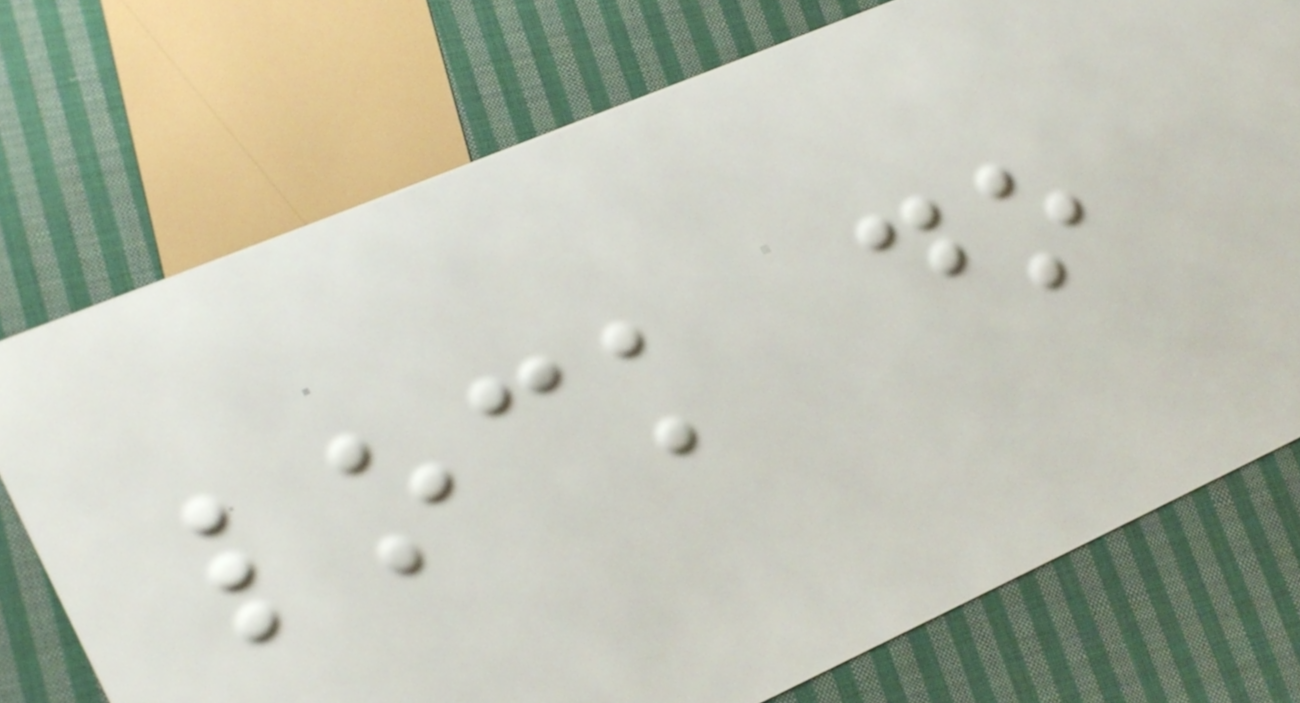lock do
